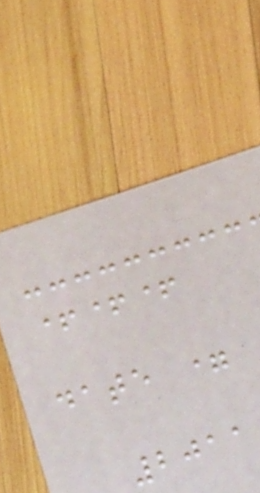+++
date =
2011
